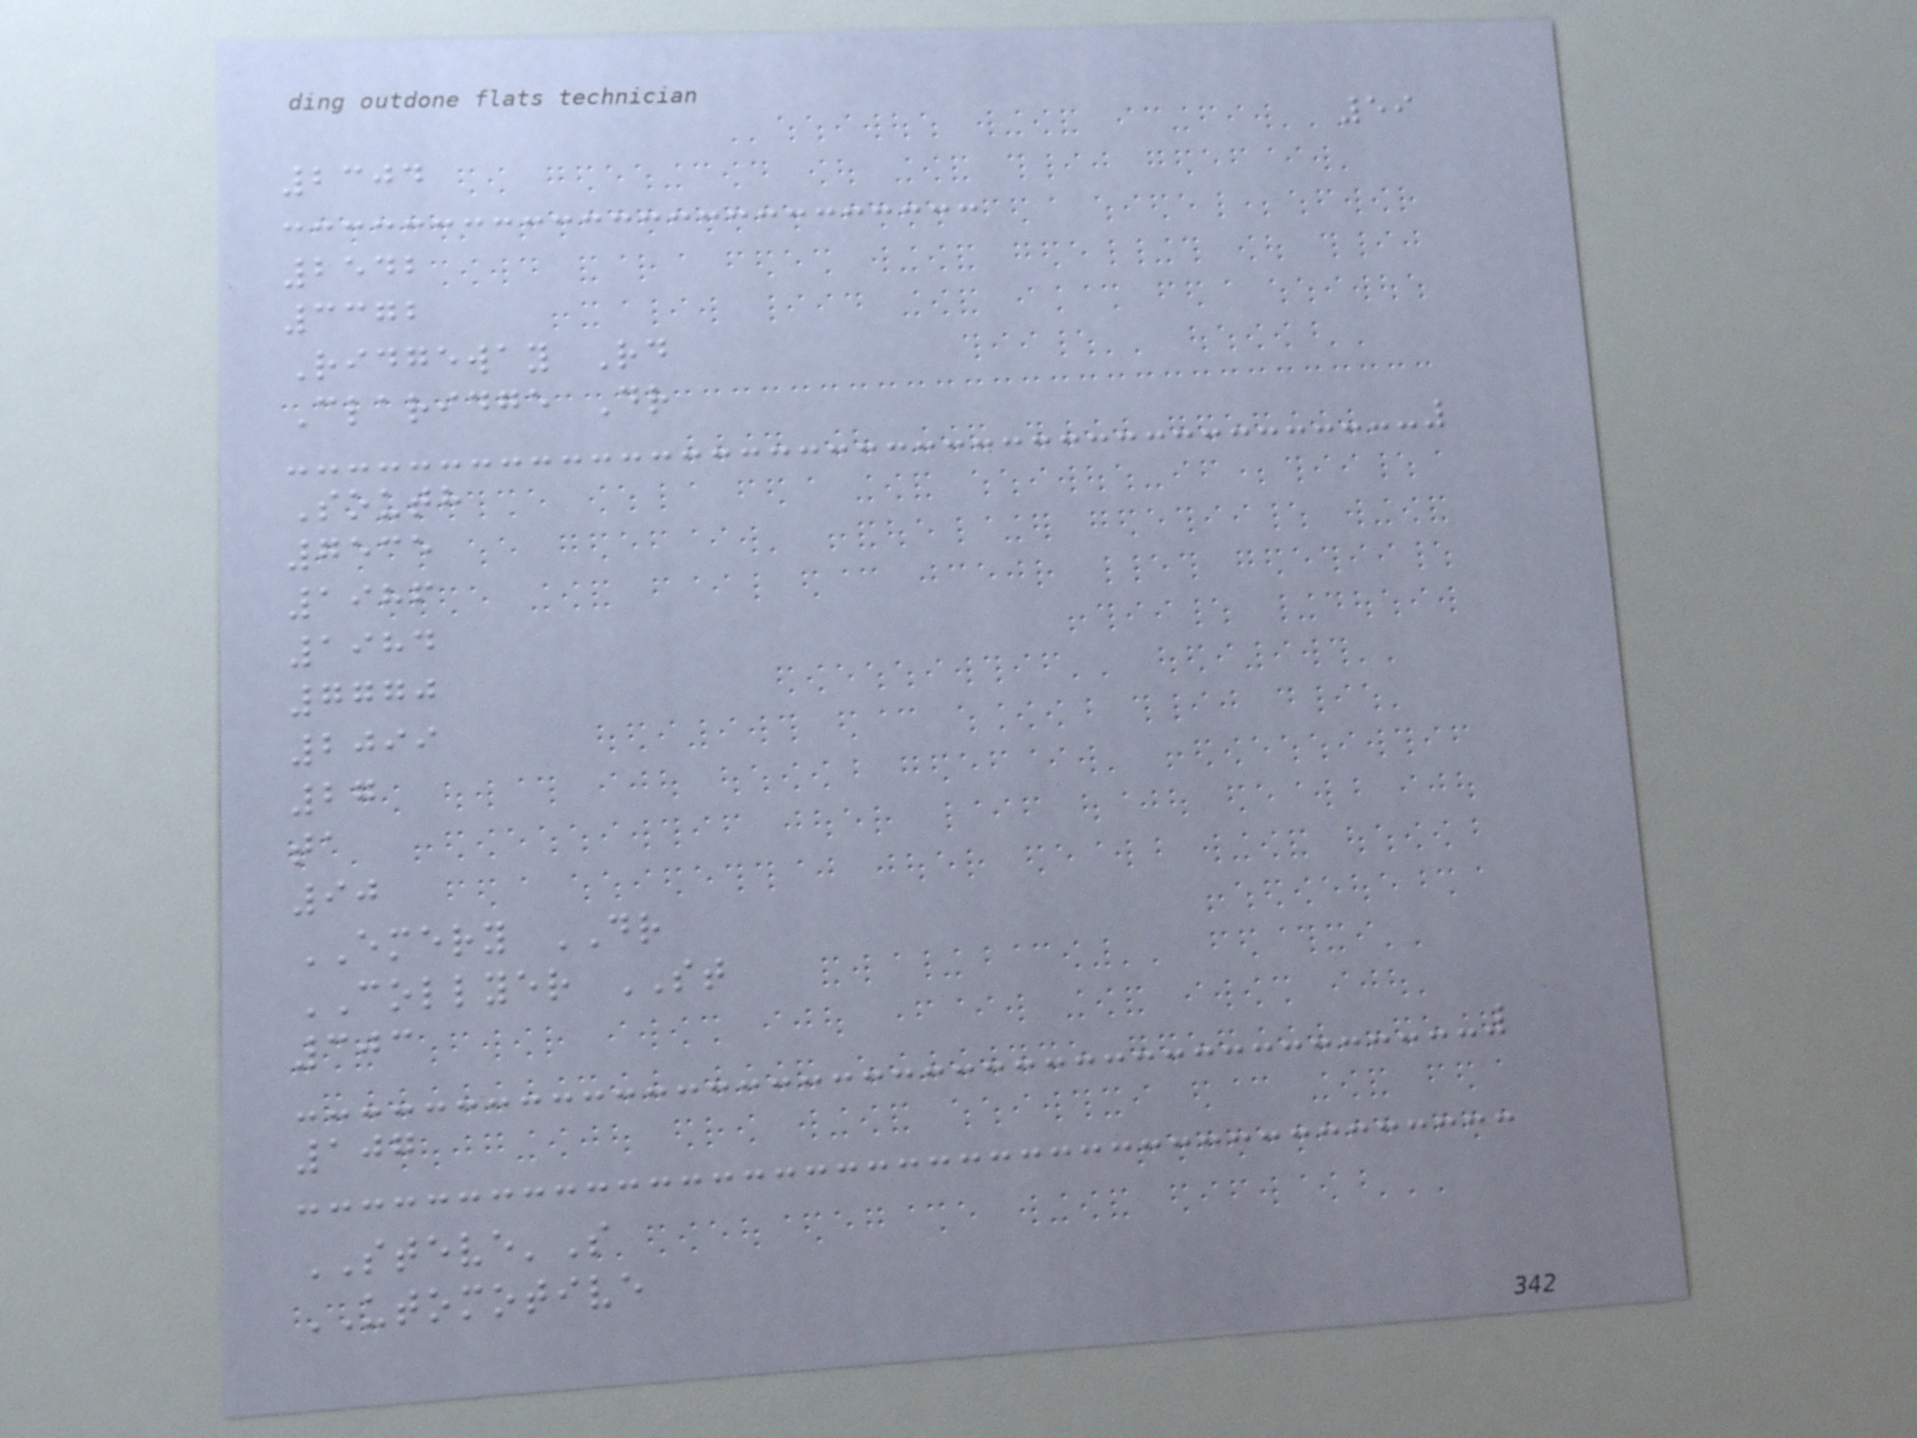59
2304
2542
3372
Ridgeway Rd
Claridge Dr
South
7535
1986
1984
7770
2099
27
ta
90
EMERY DR
COLLYER ST
303
107
STEVE'S
UTOMOTIVE
